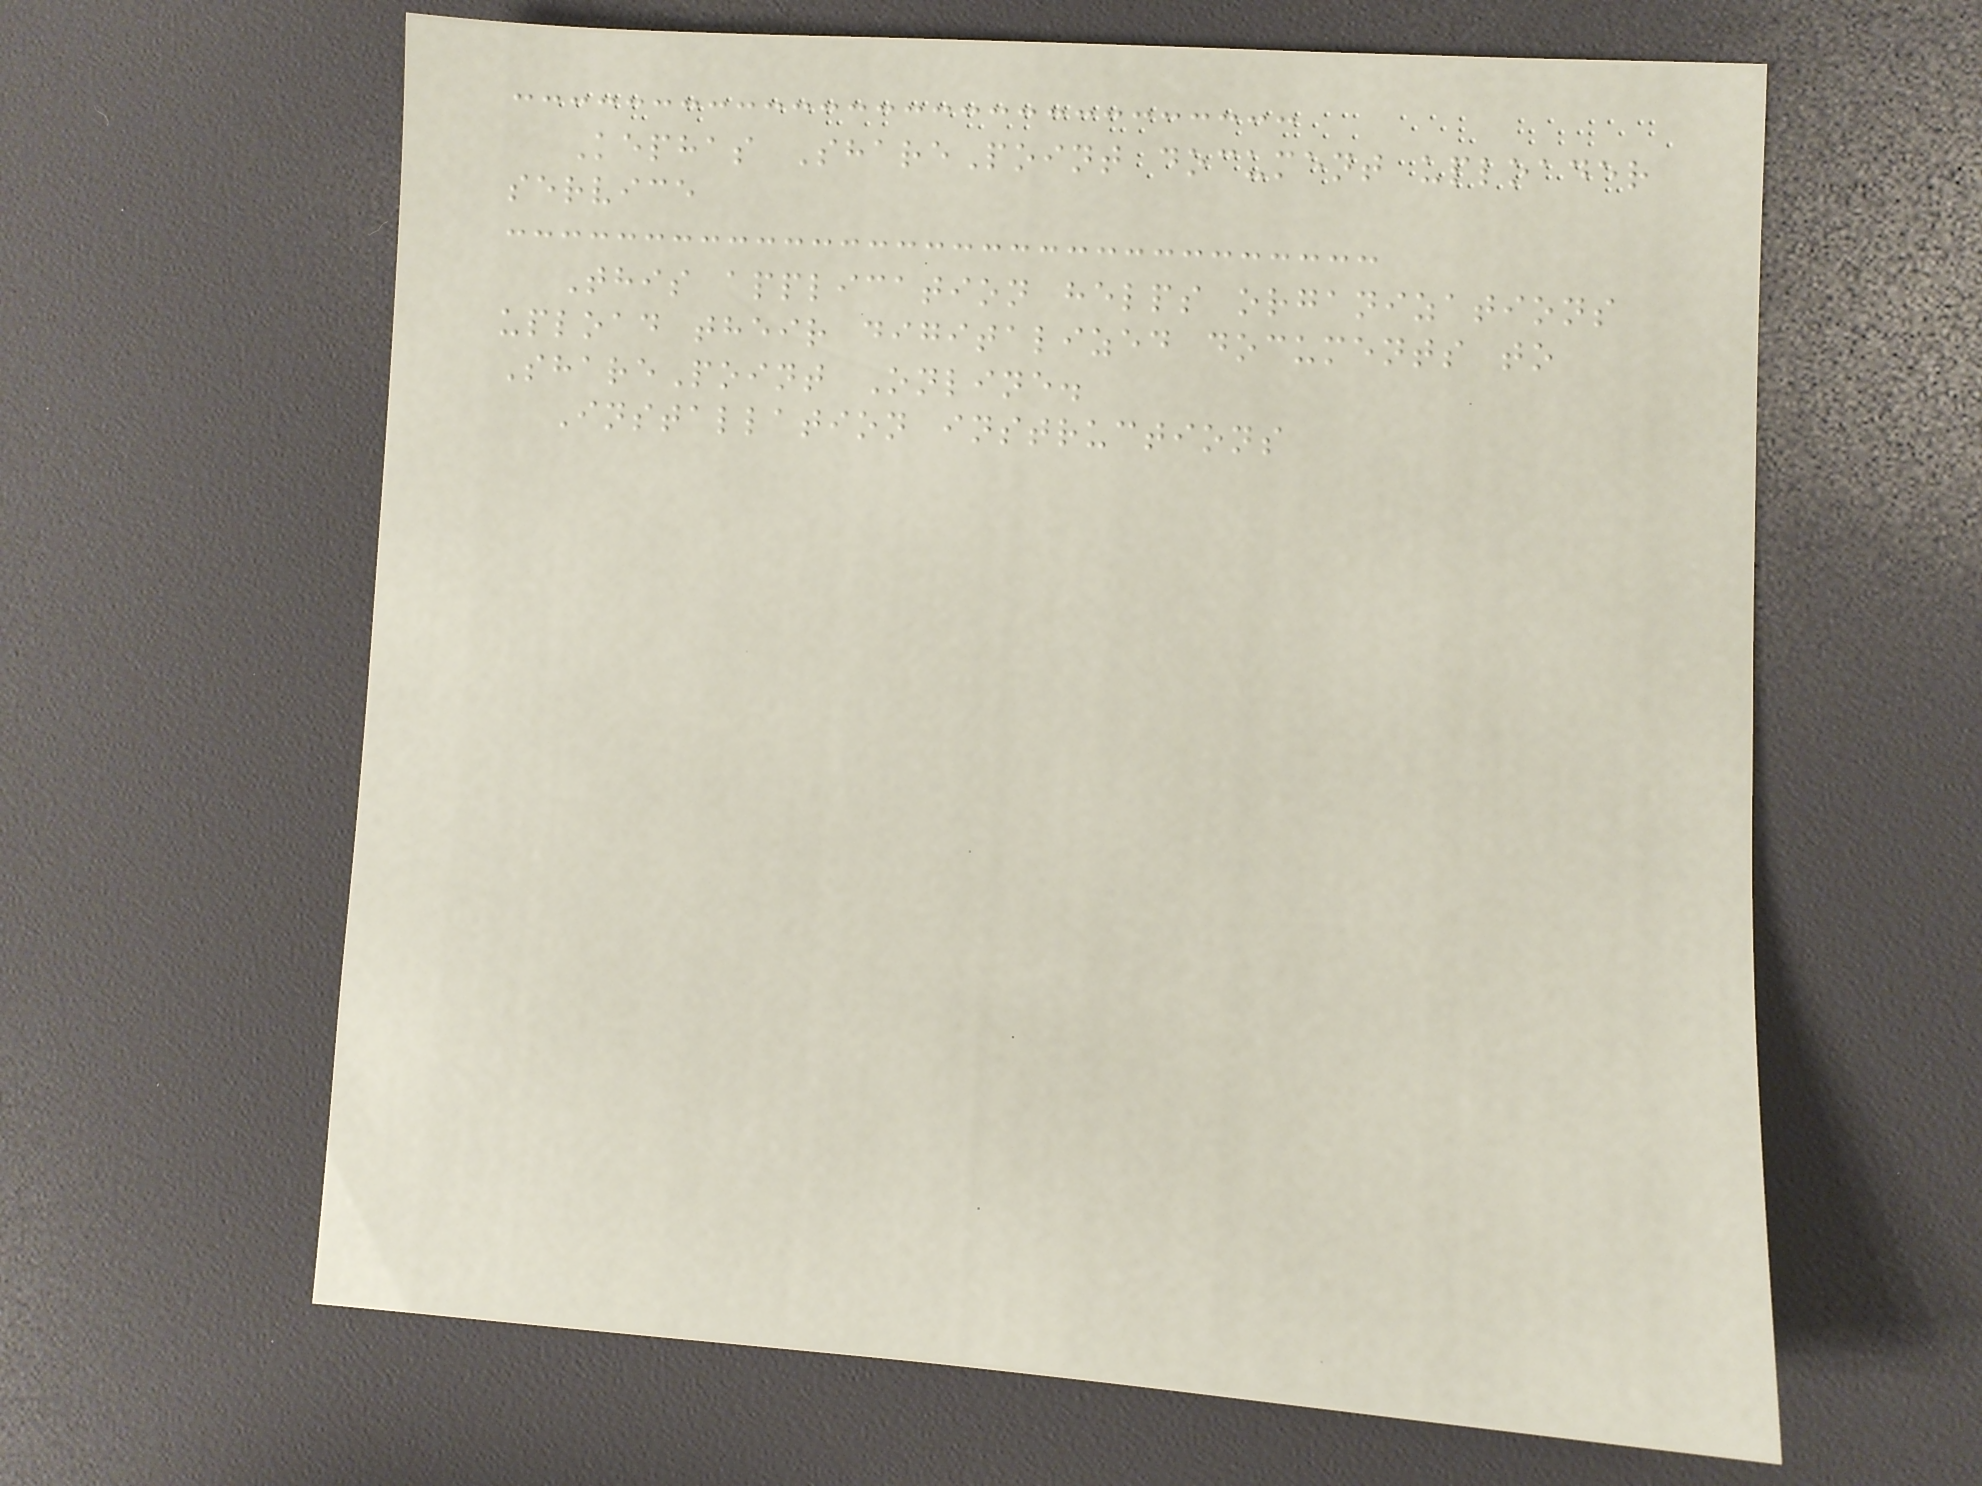Kephas SharePoint document uploader
service
This application helps organizations
upload their digitalized documents to
SharePoint Online.
Installation instructions
